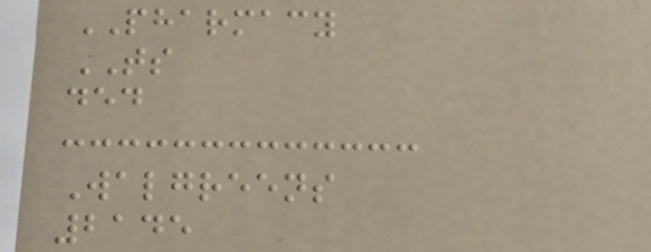PHARMACY
TS
ded
Walgreens
2145
